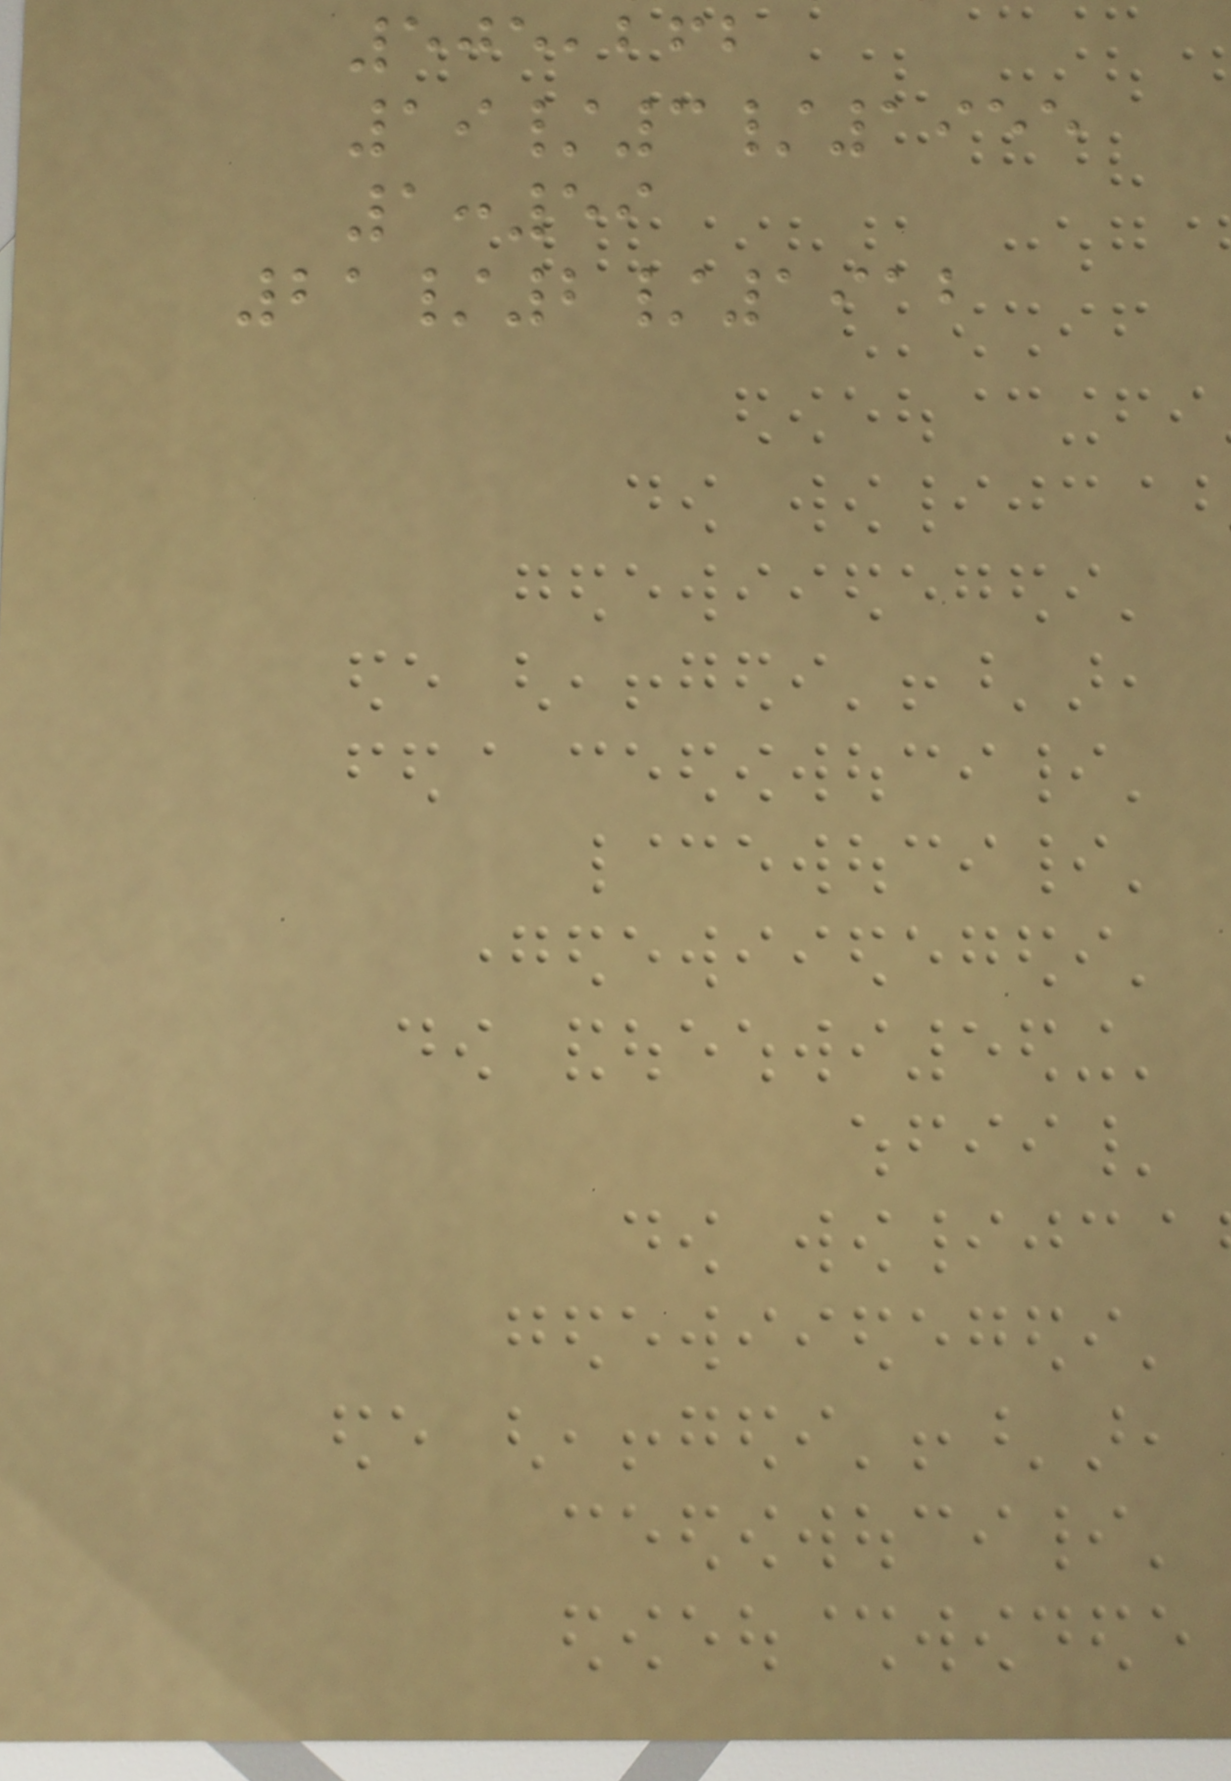505,262
19/3/1955
1:59
21/2/1912
